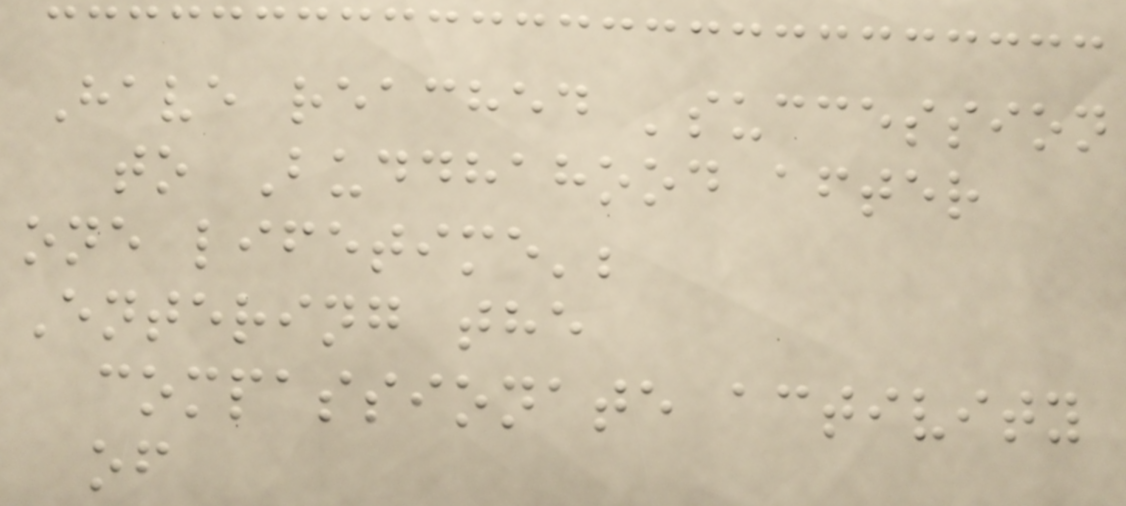Have reached 'succession
to Buddhahood after
one lifetime';
Entering the
compassionate activity
of
